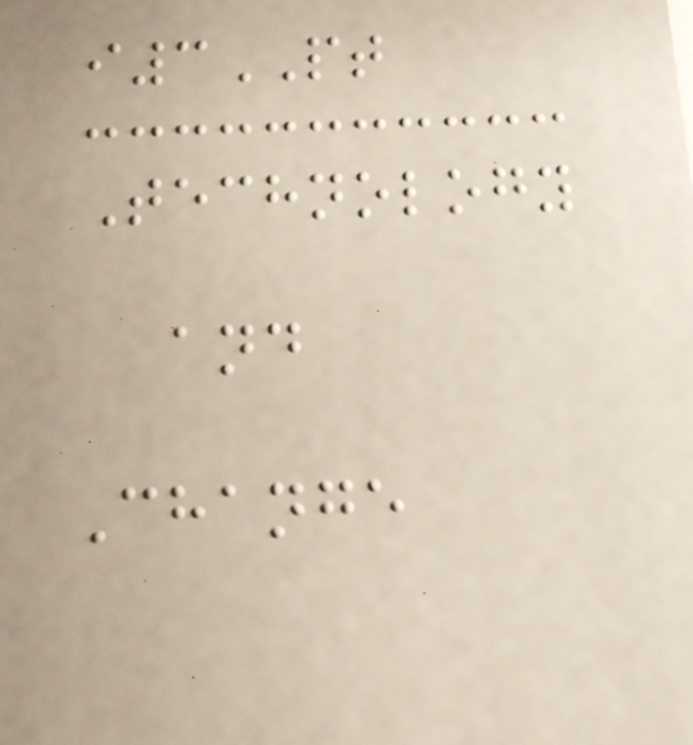i3PT
Technology
and
Change
